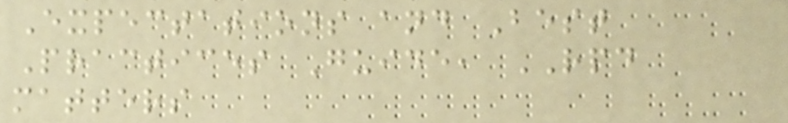Expectations and Best
Practices Guide, RPD
matters
